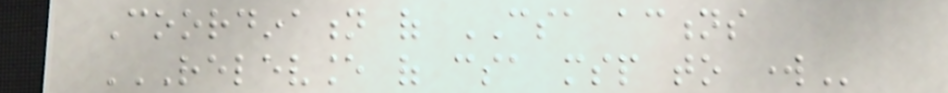Coordination of CSA actions
RELEVANCE OF CSA MSP TO WORK
